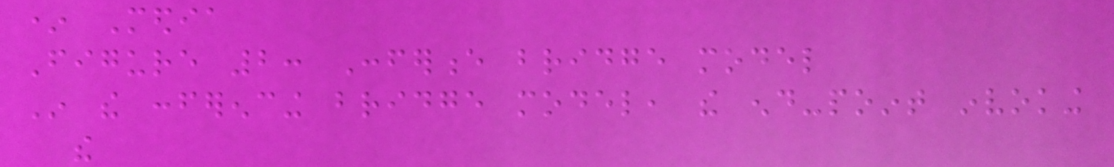* Media
Figure 2: Conference bridge model
In the conferencing bridge model, the end-point invoking
the
